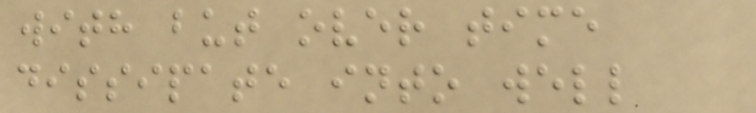with but over time
dissipate into well
